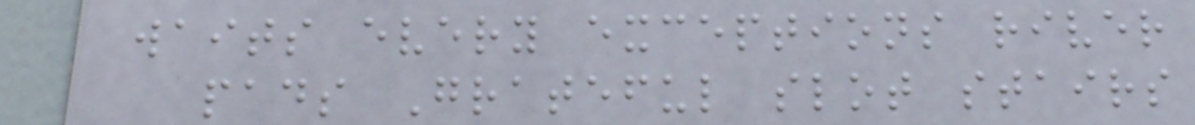waits every exceptions river
pads Grateful slot stairs
